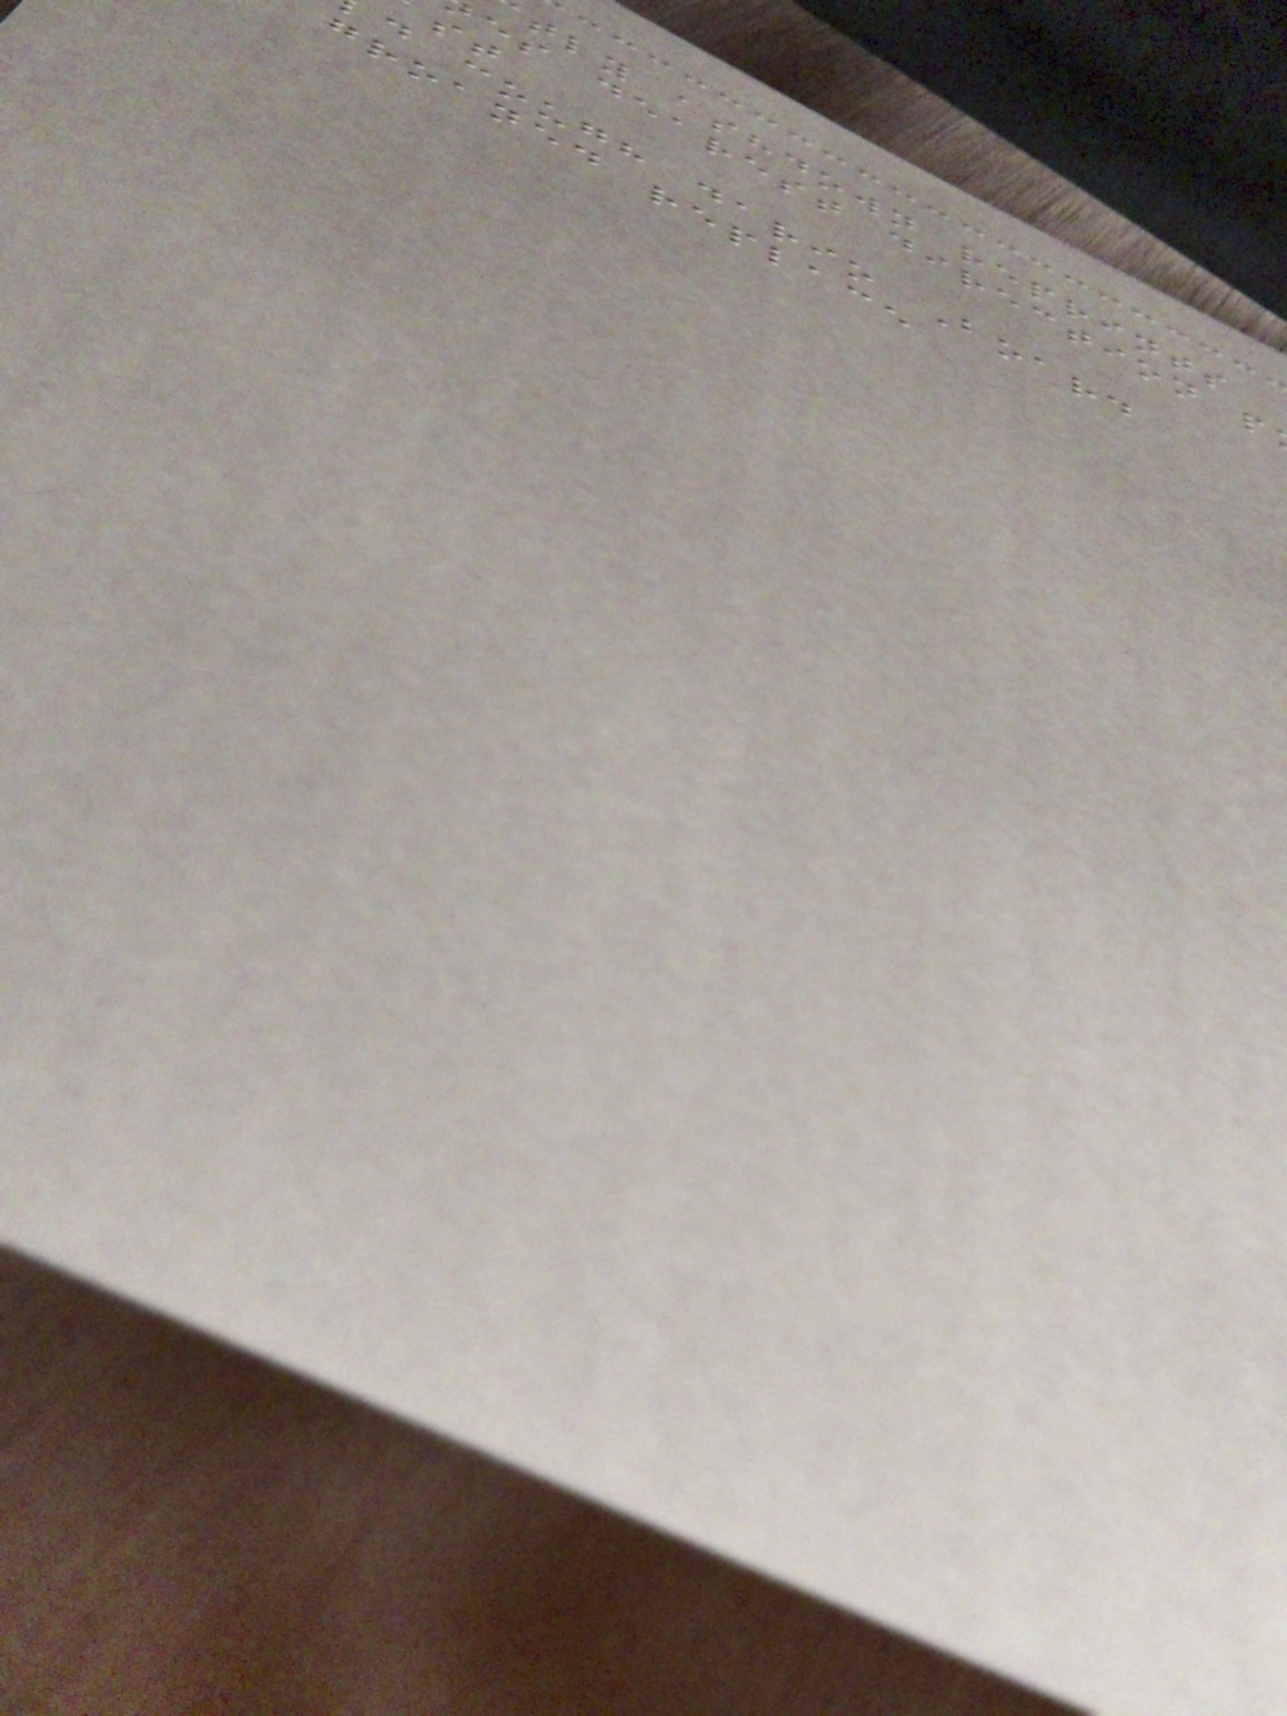tly ashdown reprints
es dearest direction p
d cough dario Board
groaned replace
